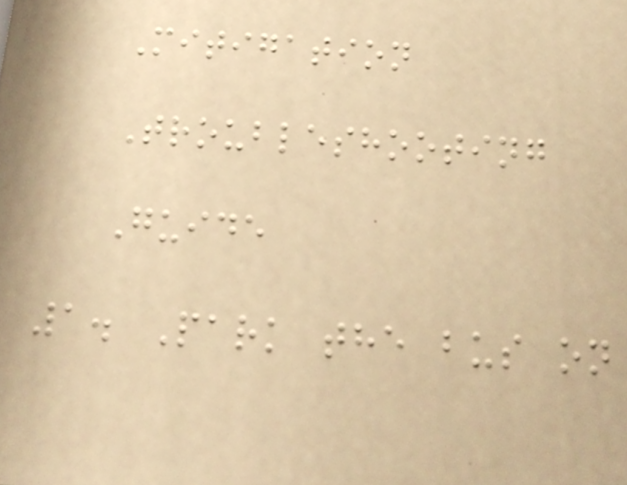Mitigation
Troubleshooting
Guide
1. Park the bus on
